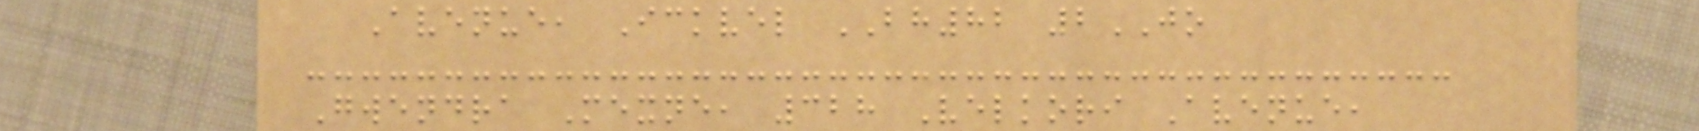Avenue, Ickvel BH82 2JO
Gwendra Mexne, 328 Velkori Avenue,
